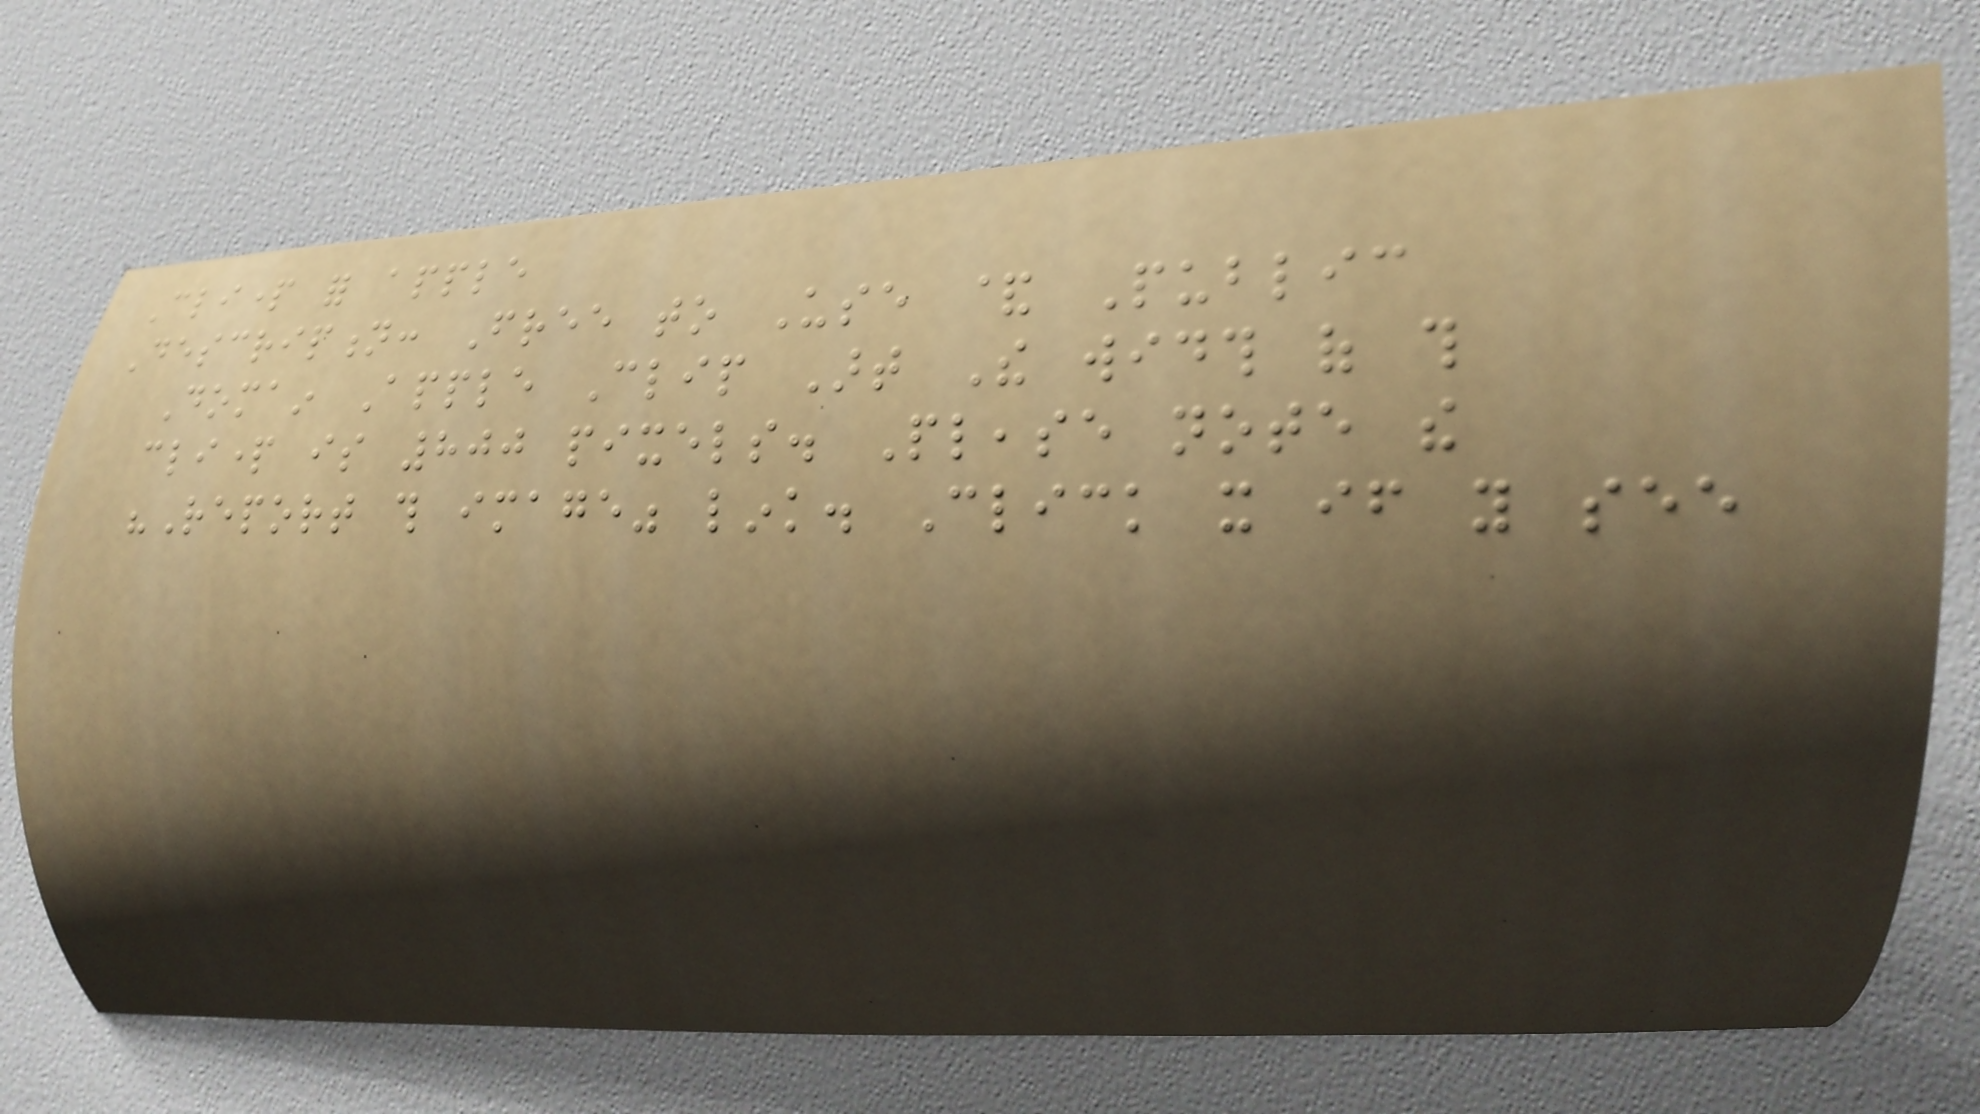Clipart for apple
Description: Free to Use & Public
Domain Apple Clip Art The width of this
clipart is 800 pixels. Please note the
"Report this image" link. Click it if you see
